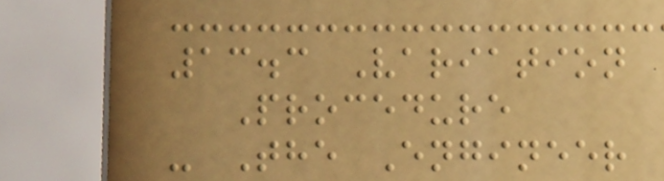13.3 Variation
Procedure
- The Engineer
